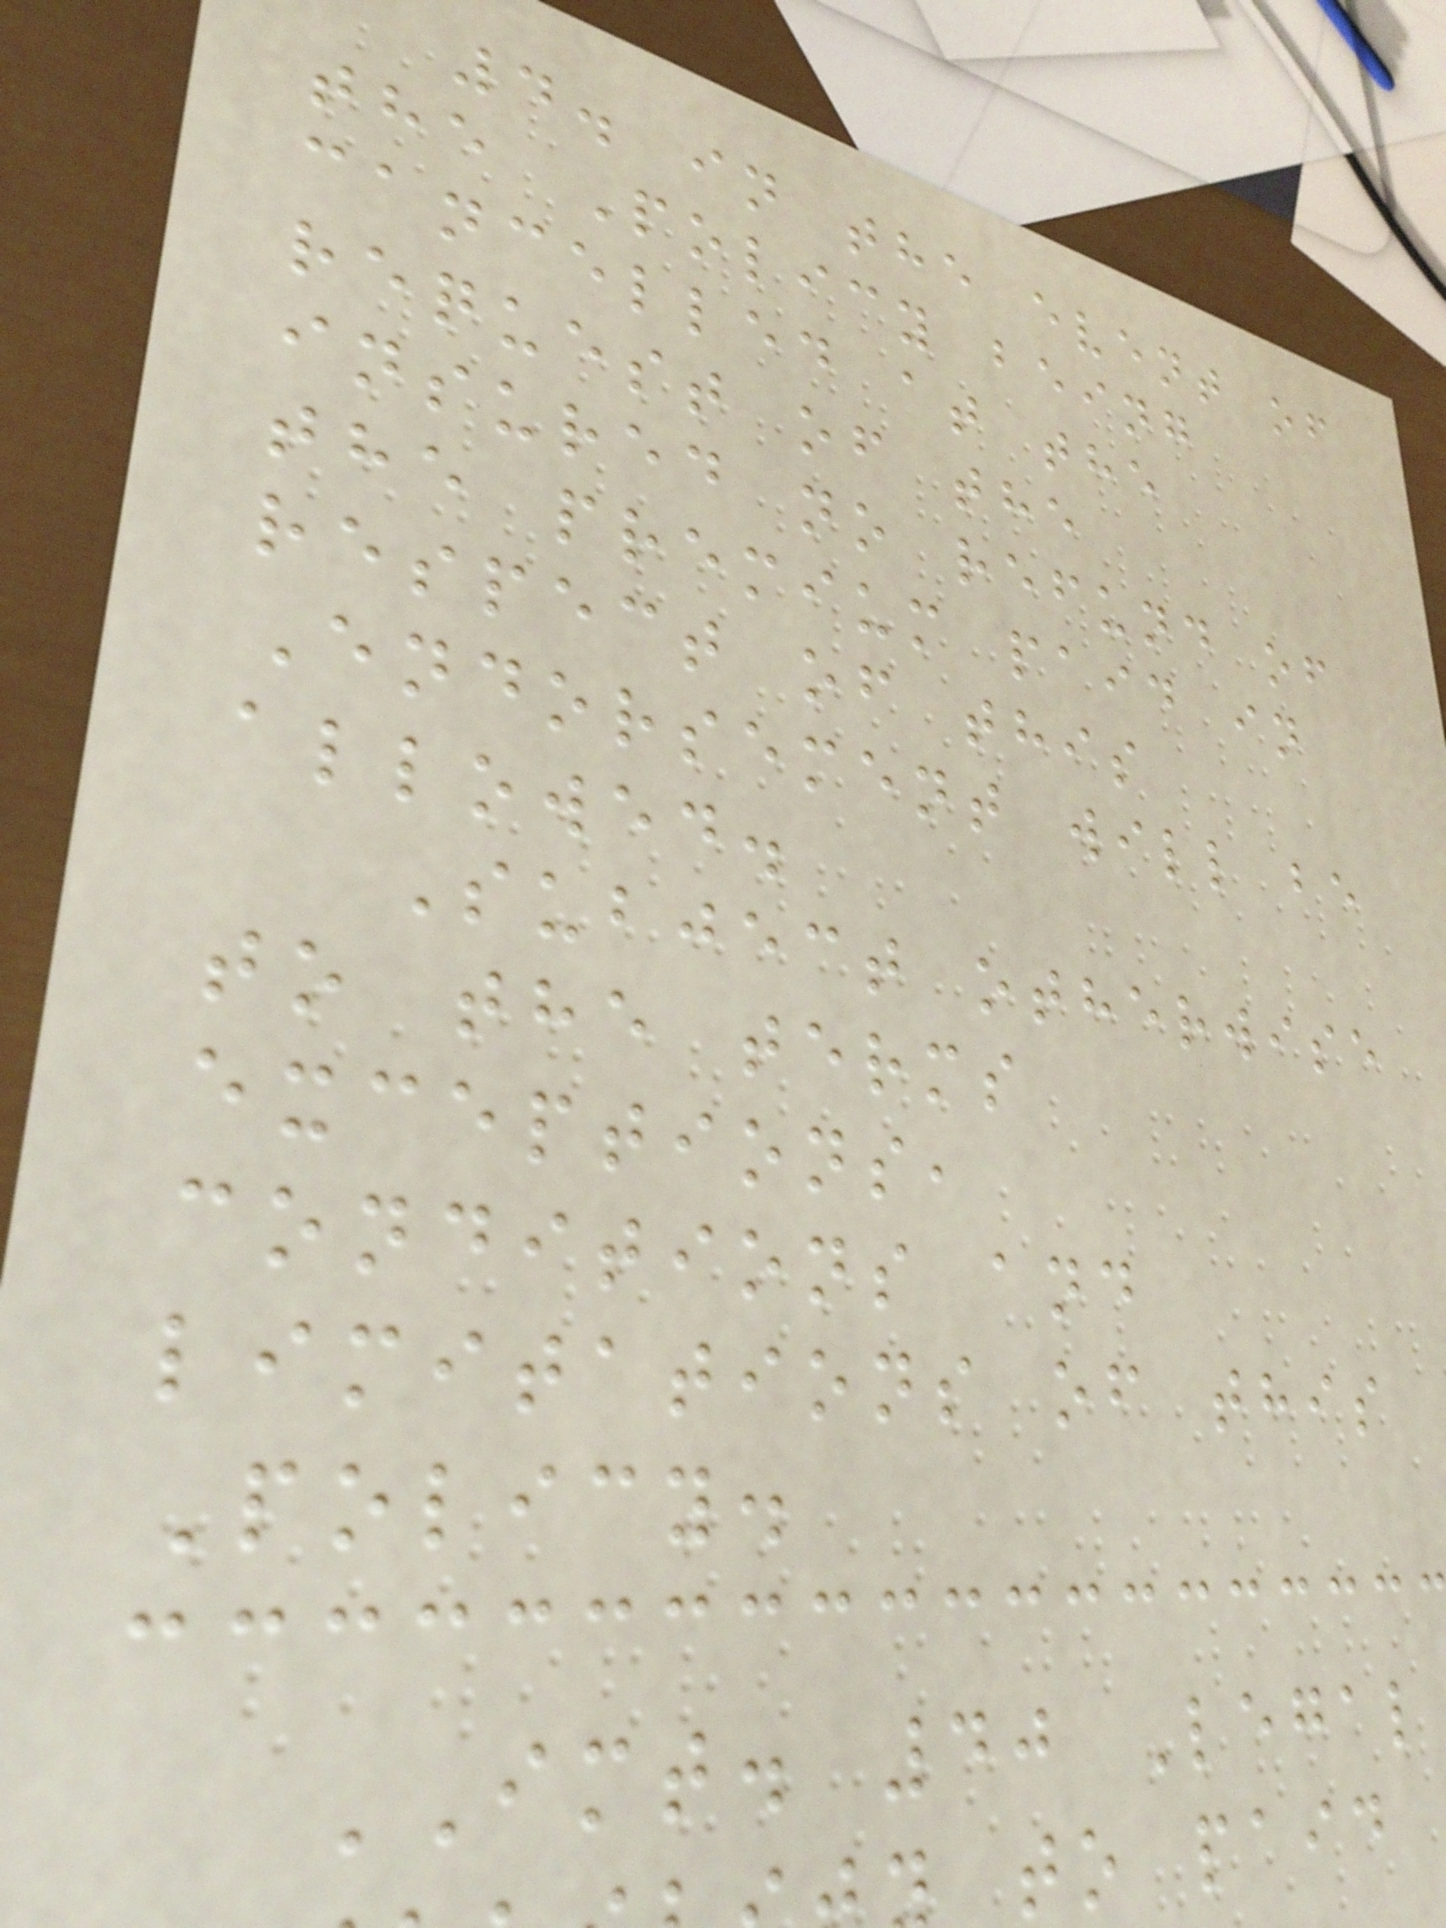4. in the event of
the Policy being
cancelled at the
request of the
insured no refund of
the premium paid in
respect of this
Endorsement will be
allowed.
Subject otherwise
to the terms
exceptions,
conditions and
limitations of this
Policy.
IMT. 40 Legal
to paid
